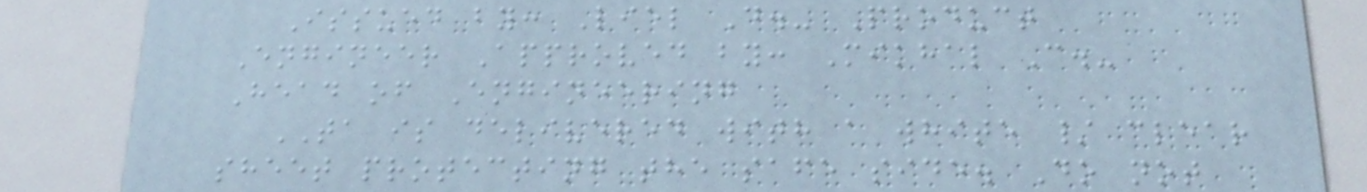Issued by: Liel D.- Product
Engineer Approved by: Mikhal C.-
Head of Engineering
TA is delivered with a white / clear
sheet protecting the safe side. Do not
